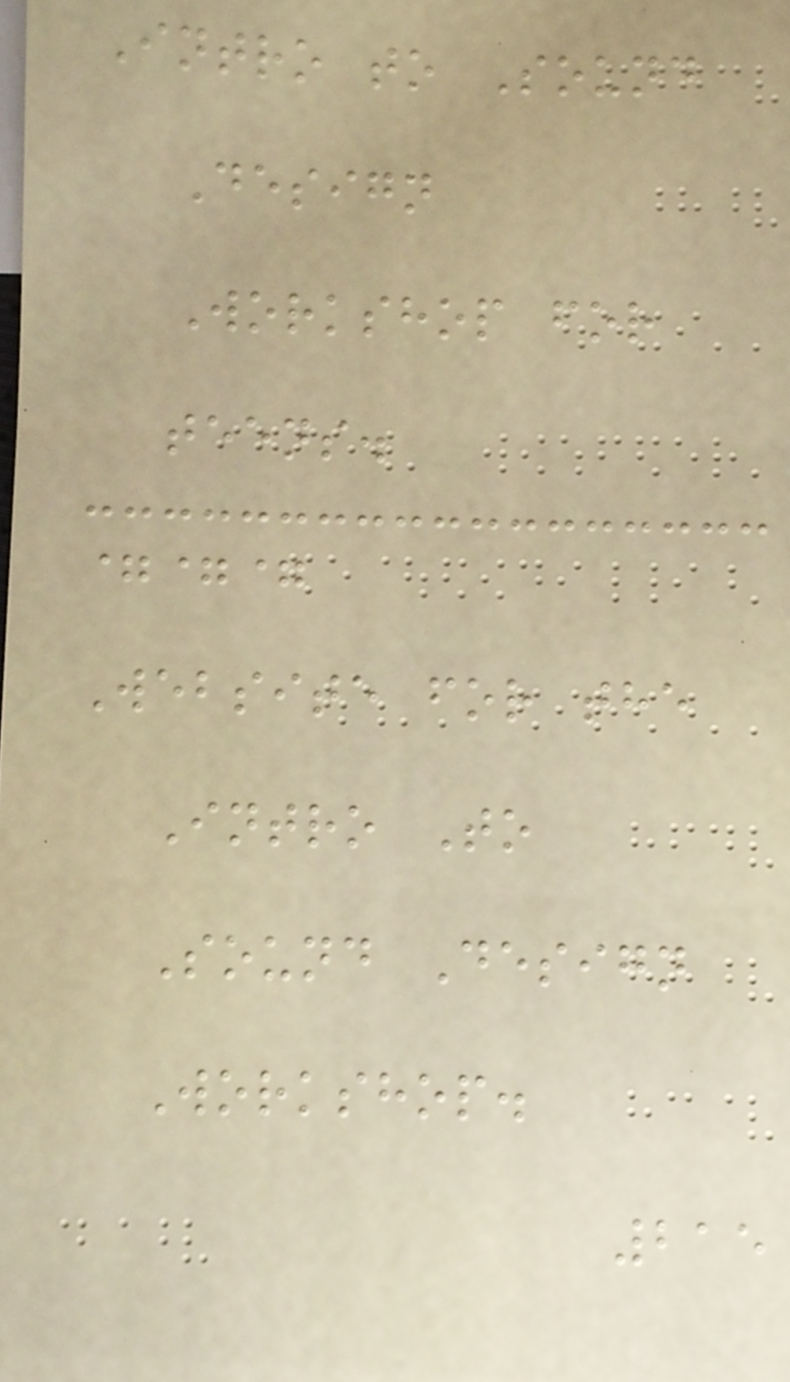Intro to Sound
Design
Workshop for
teens.
===
Website for the
Intro To
Sound Design
Workshop.
215
